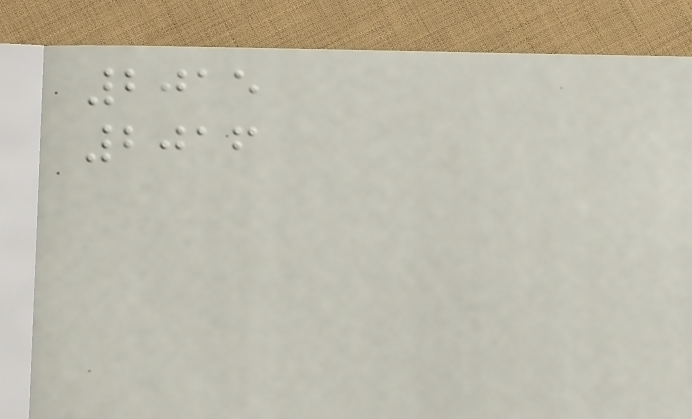2015
2016
